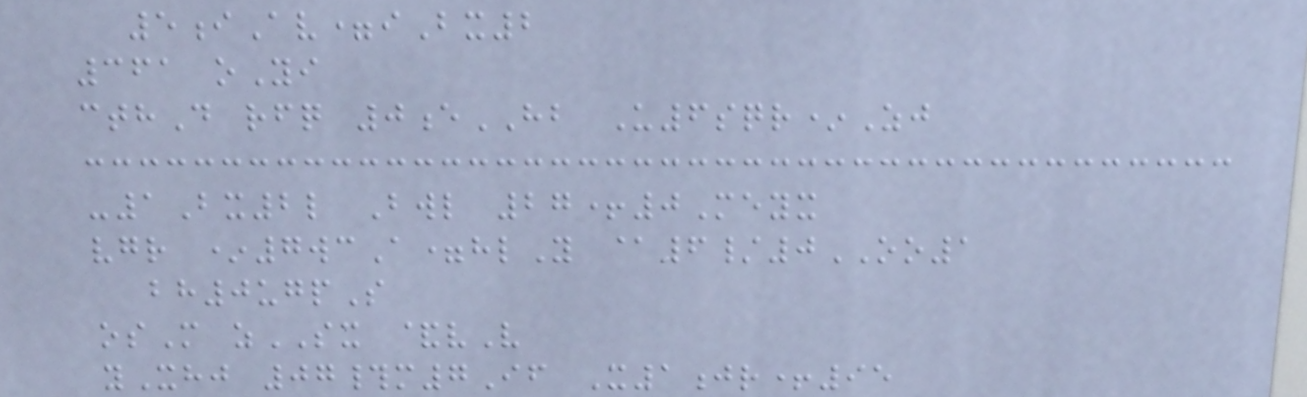5iAv=iBx2
361 oYi
cthD rfq 0eHB U6sqr*Zj
-1Bx2l Bwl 27+0Meyx
vgr *7wcA=hlY @6/0OO1
bh0ugpS
osM zSX &vV
yXhj 07#m7If X1jr+95
